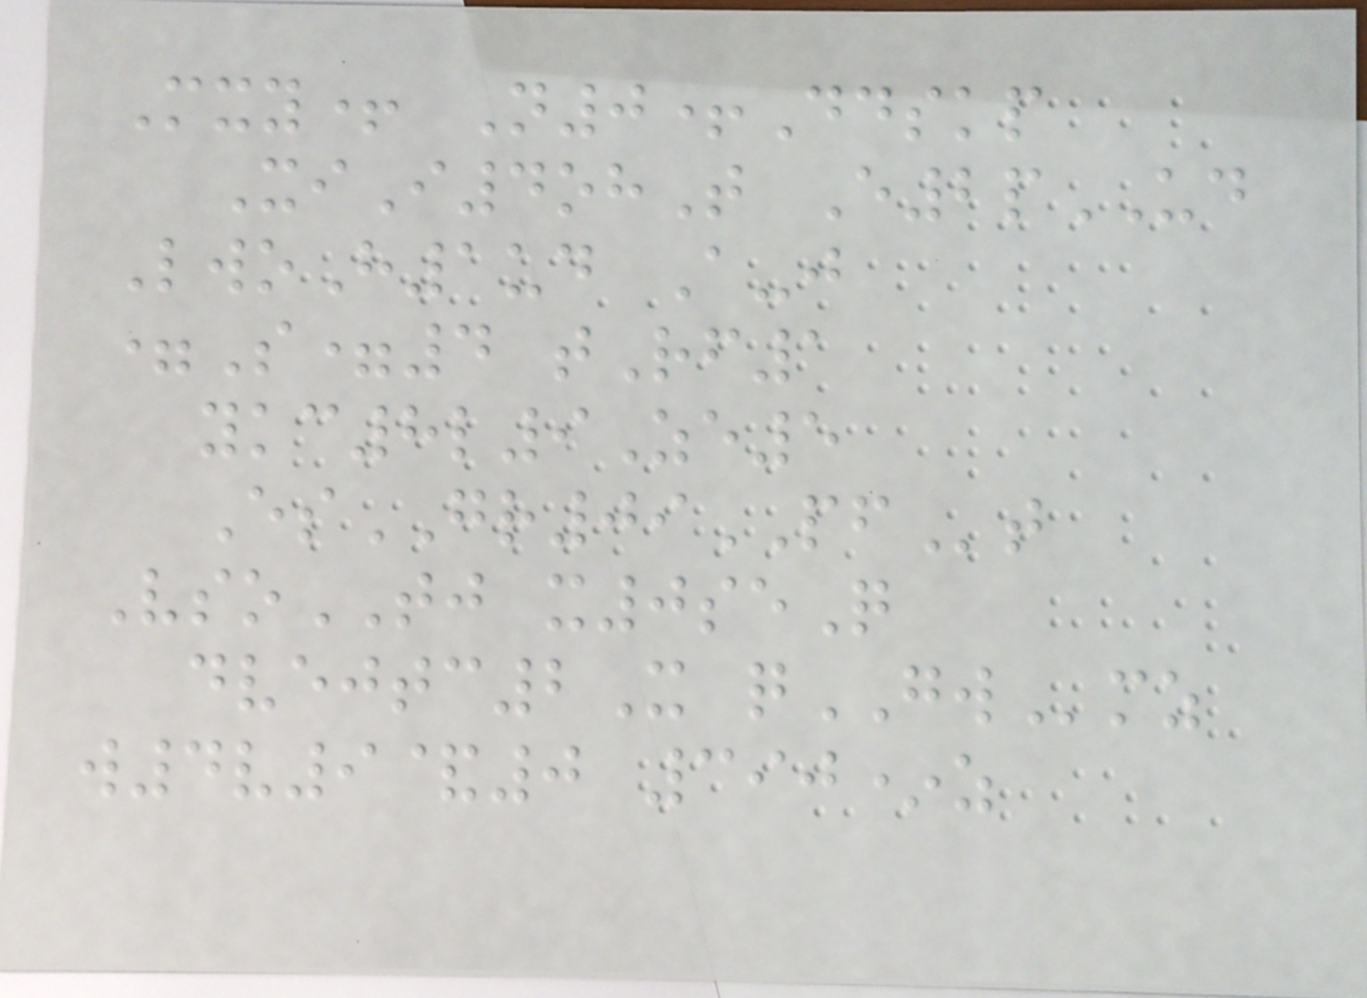Mxy+ N0+Ddskp
XiI4ohT E2pUD
LwoH1ud A-j
=S=4 tRf1
ykc8l9Ze5
EsGR09PFt
VsoTJ x0seQ
dvejtc2X qGWmz
w4v9&0 390*z
